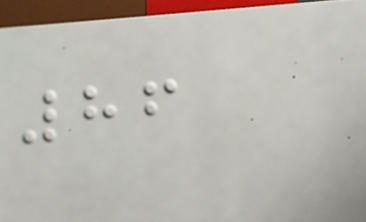86
